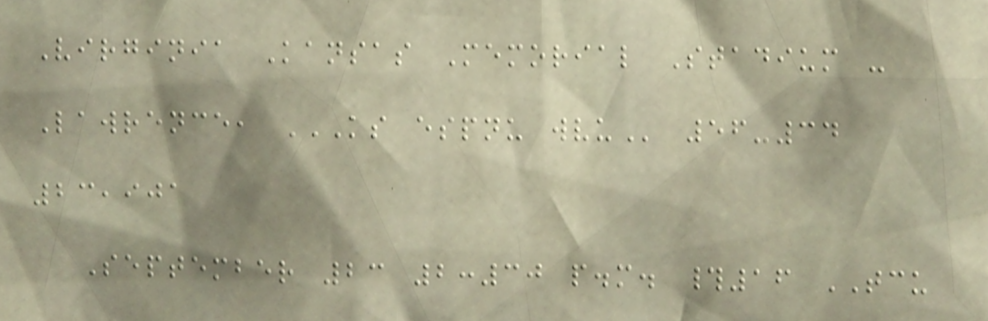Virginia Kansas Memorial Stadium -
Lawrence, KS ESPNU WVU 56-34
23,901
September 23 2:30 p.m. #16 TCU
